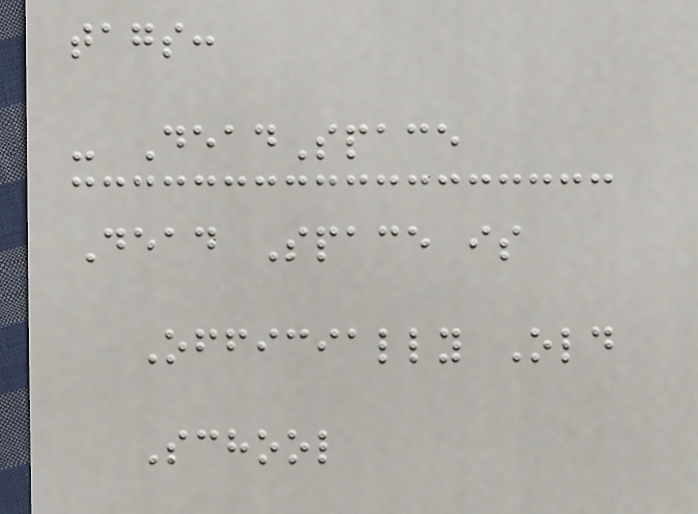tags:
- DeadSpace
Dead Space is
Officially Old
School
